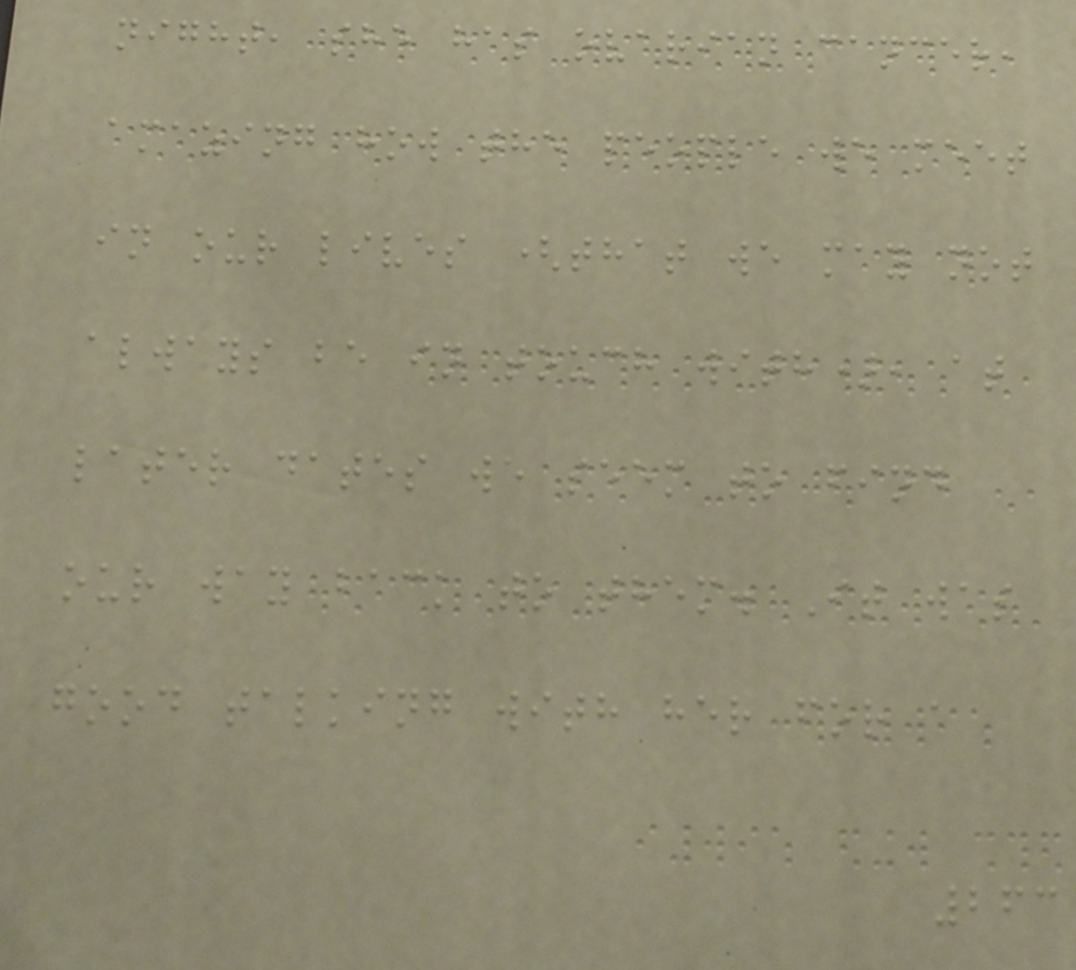night, she has ovarian cancer,
amazing how the people we meet
in our lives (that we may not
always be in touch with), at
later dates we seem to find
our way back to them. It was
good talking with her for a
263
